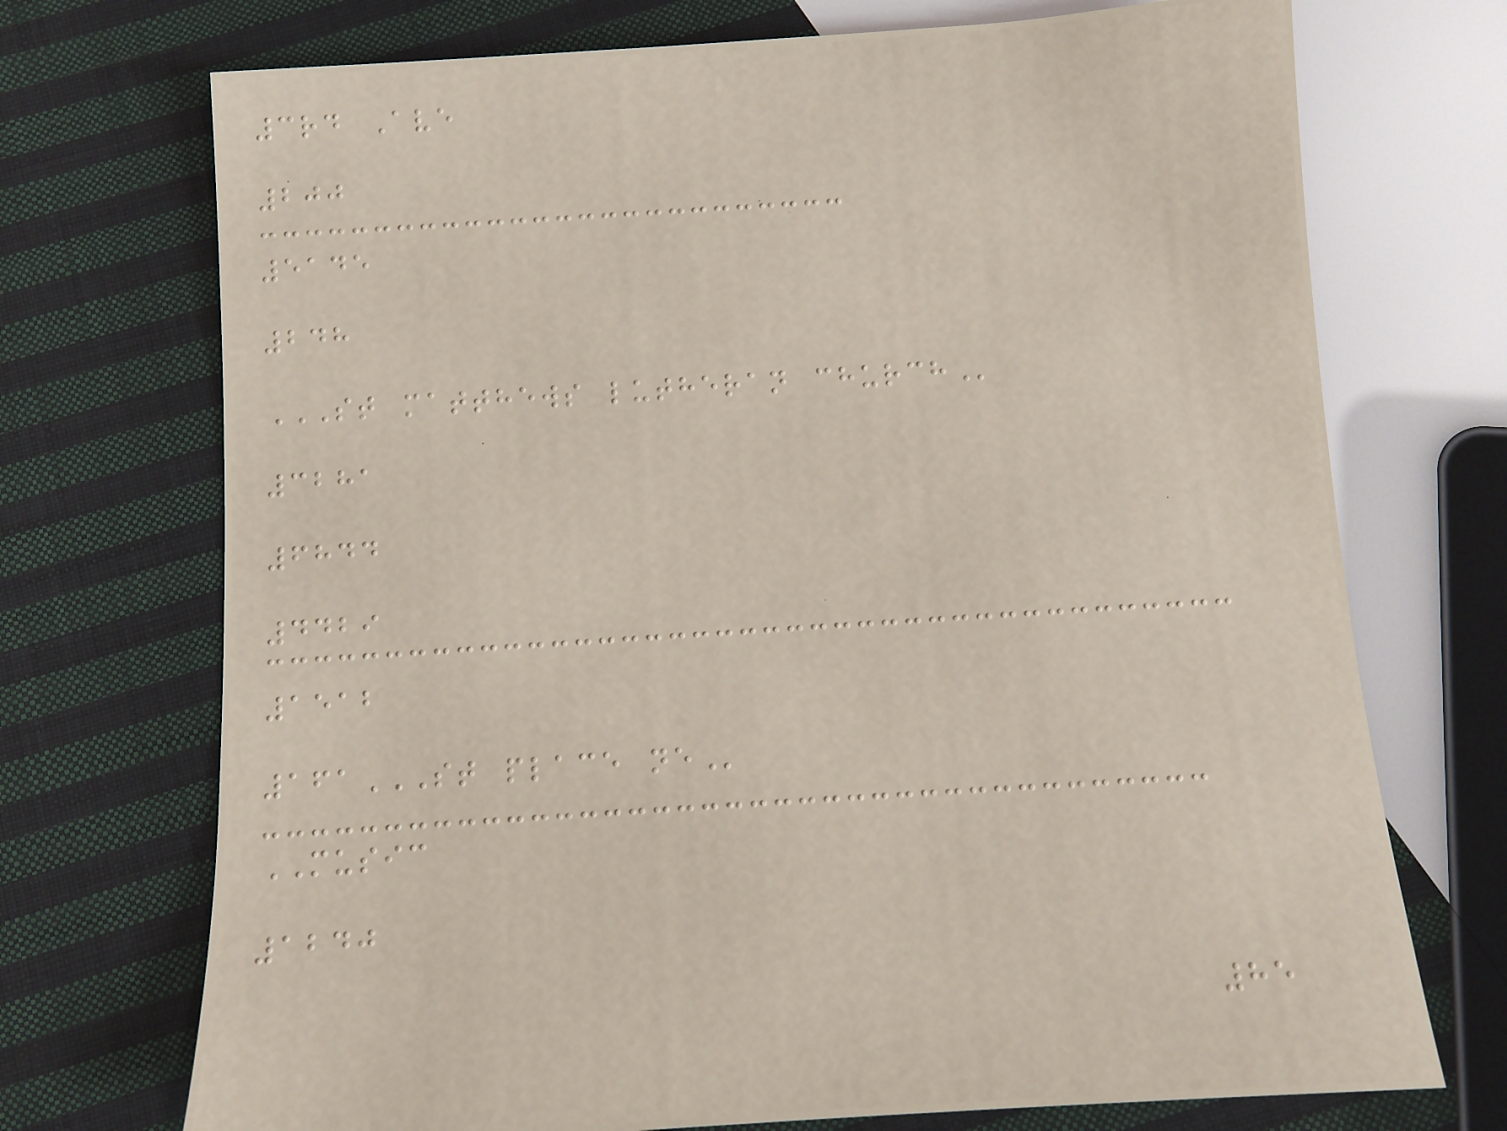3rd Ave
200
5145
248
ST MATTHEWS LUTHERAN CHURCH
3281
6844
4429
1512
161ST PLACE NE
MUSIC
1240
85
